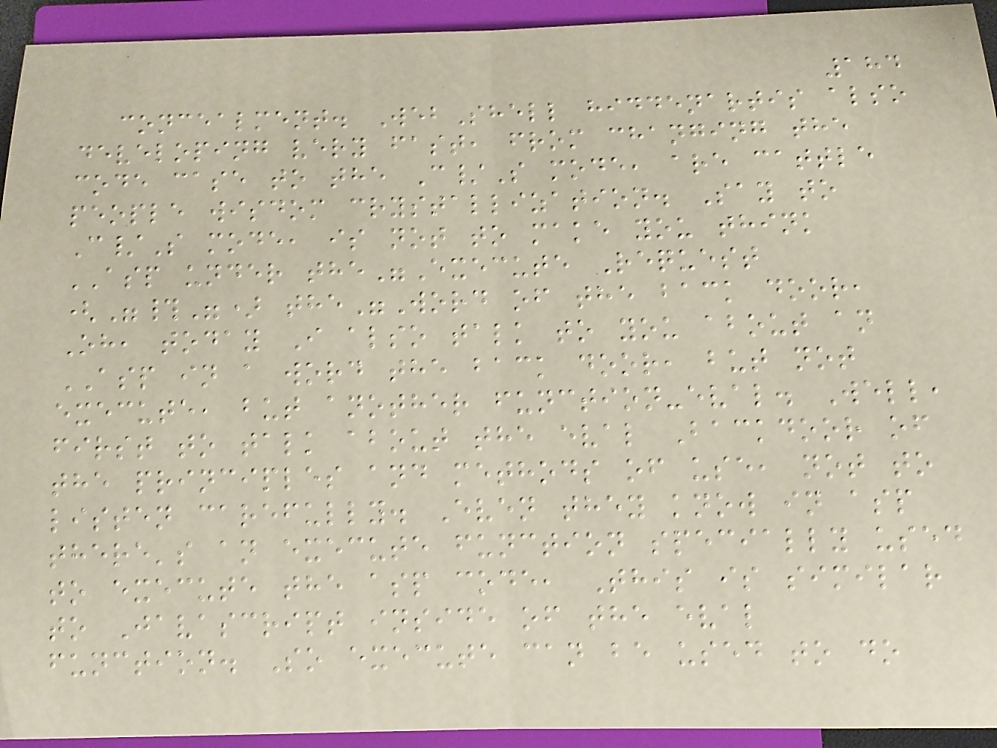184
concealment. WebShell hiddenartis also
developing very fast, from changing the
code case to the C/S mode, are cattle
people wisdom crystallization. Say to
C/S mode, is not to make you think
ASP under the"Execute Request
("#") the"Word of the back door,
Oh, today I also talk to you about an
ASP in a word the back door, but not
execute, but another function-eval. Well,
first to talk about the eval Backdoor of
the principles and methods of use, not to
listen carefully. Even they know in asp
there's an execute function specially used
to execute the asp code, This is similar
to Javascript inside of the eval
function. So execute can be used to do
